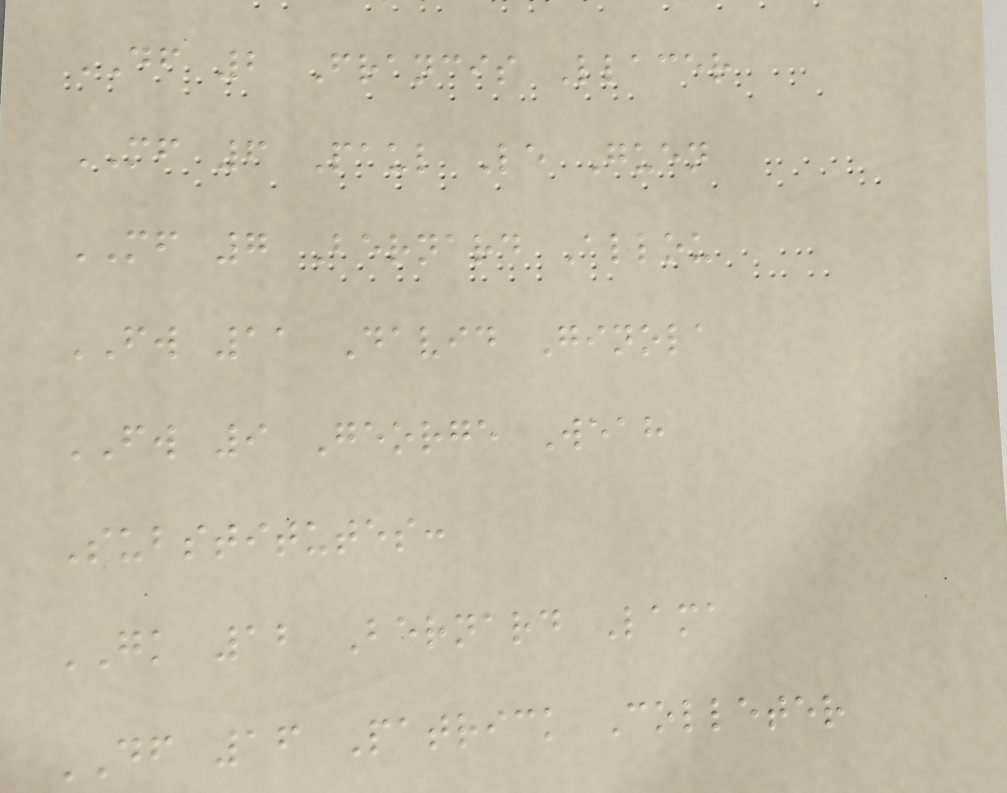DF 2 Francis Llacer
MF 6 Paul Le Guen
MF 7 Bernard Allou
FW 11 David Ginola
FW 9 George Weah
Substitutes:
GK 12 Bernard Lama
DF 16 Patrick Colleter
